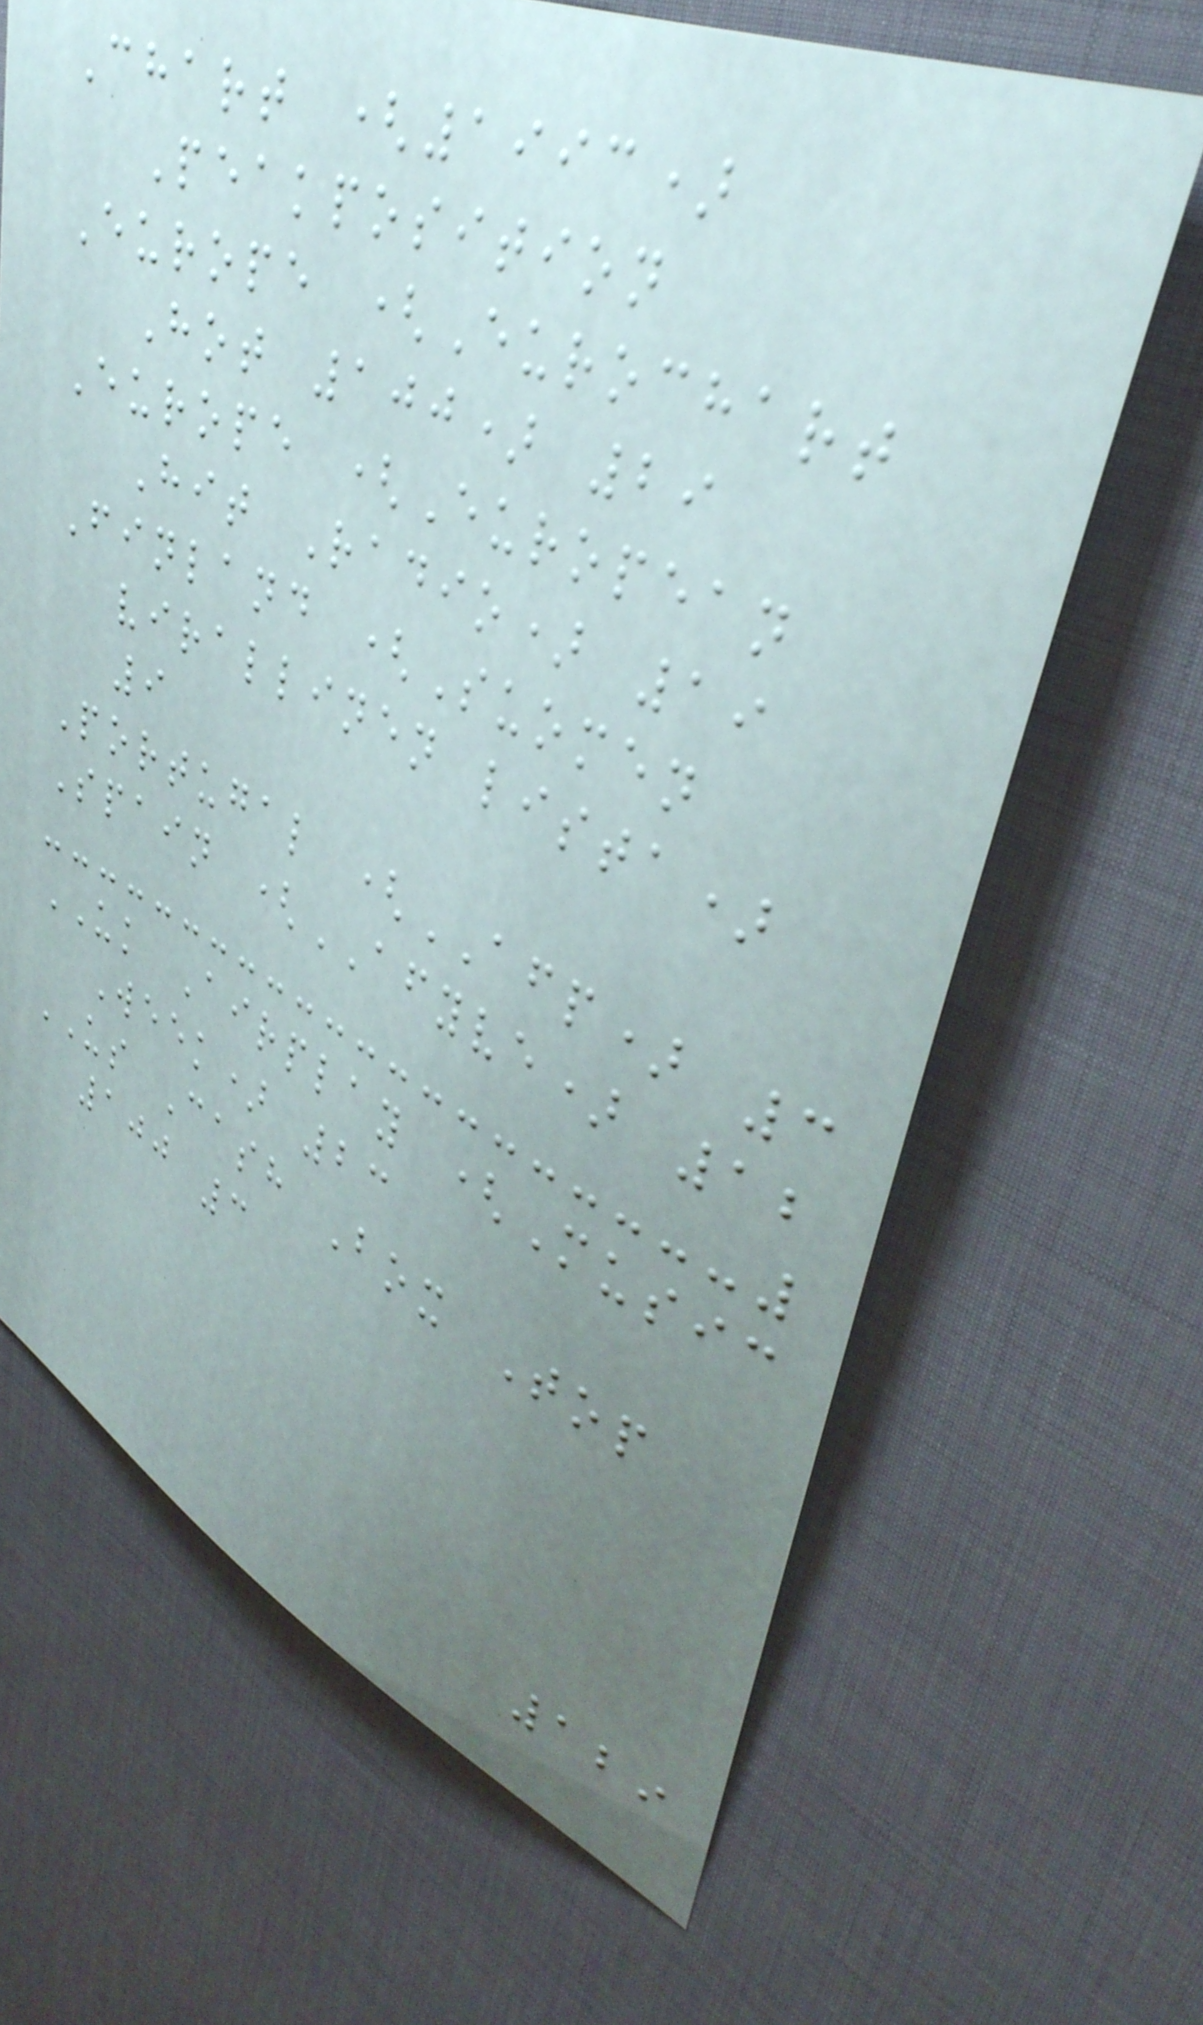Chart (1993)
Peakposition
Europe (Eurochart
Hot 100) 29
Europe (European
Hit Radio) 19
Finland (Suomen
virallinen lista)
9
Portugal (AFP) 3
Spain (AFYVE) 12
UK Airplay (Music
Week) 23
US Cash Box Top
100 3
129
